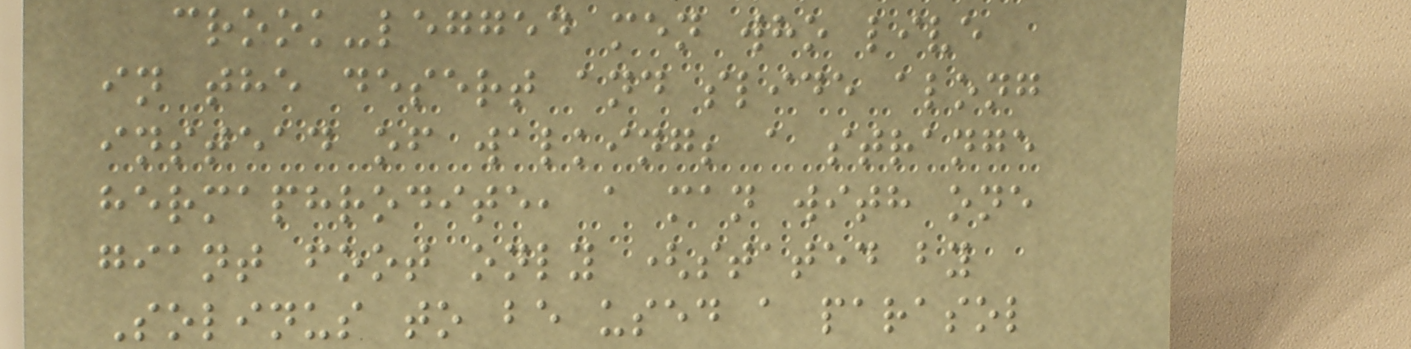crook-legged men who live
in the desert and slide along
instead of walking; a strange
hermaphrodite, a man with one
giant foot only (stated by
Solinus to be used a parasol
